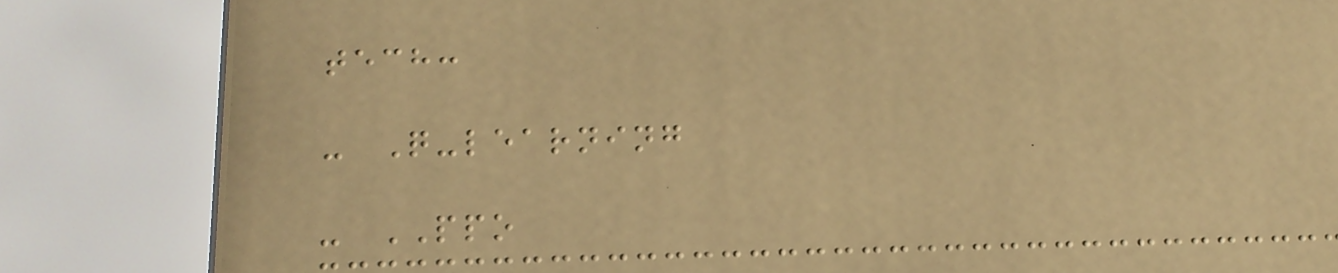tech:
- Q-learning
- PPO
